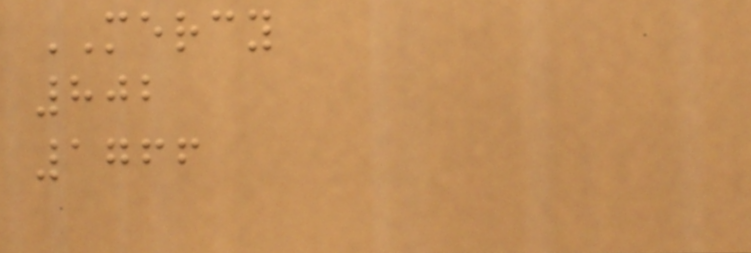MERCY
802
1766
